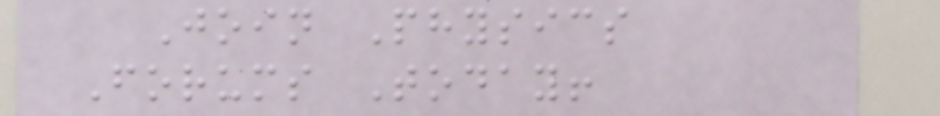Join Physics
Forums Today!
